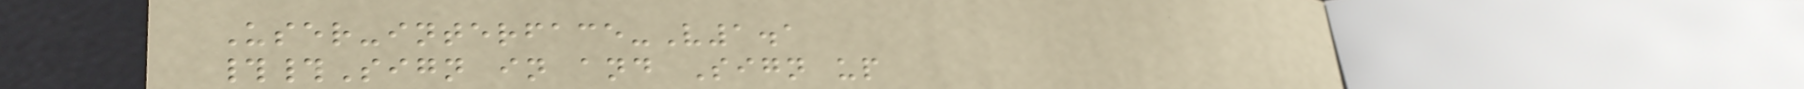User-interface-V1.1
##Sign in and Sign up
